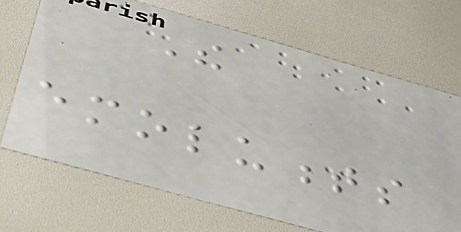The
emoluments
